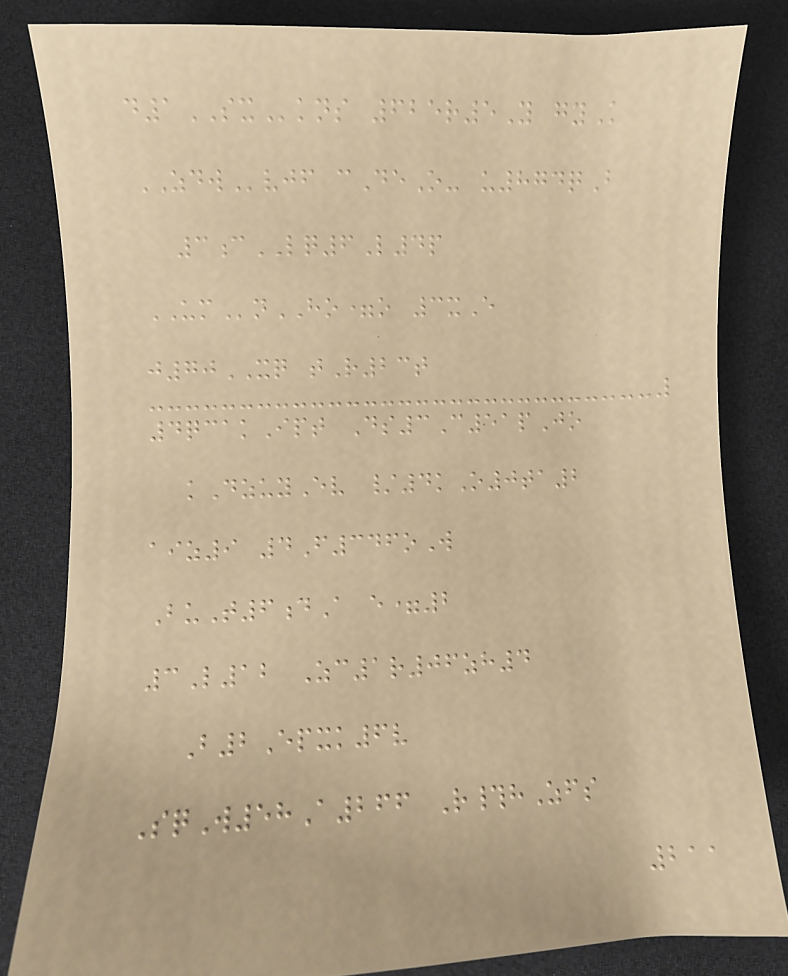d1SXkns 625r5Y gyK
ZDWvjf cDeO- u874qB
3cLQ6L4p
UMnHO=o 3xE
j70XQ tR23t
4qcakIpt Ds3C51pJo
kDzuyEv /4kO0ta2
aiz9 4F346oW
BuT6dA e=2
3L12 Zc1r06zh4
B2Epxk6v
SqW58A266 R#hZfs
211
